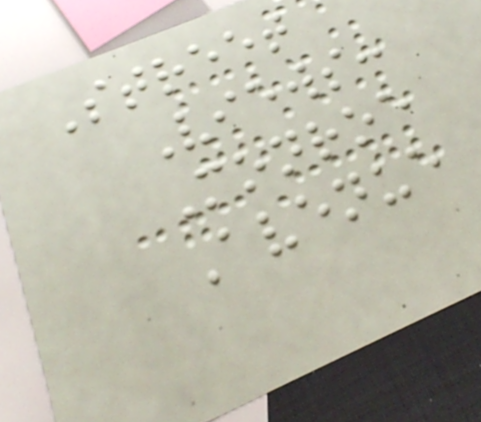Street
Views:
Monroe
Avenue
